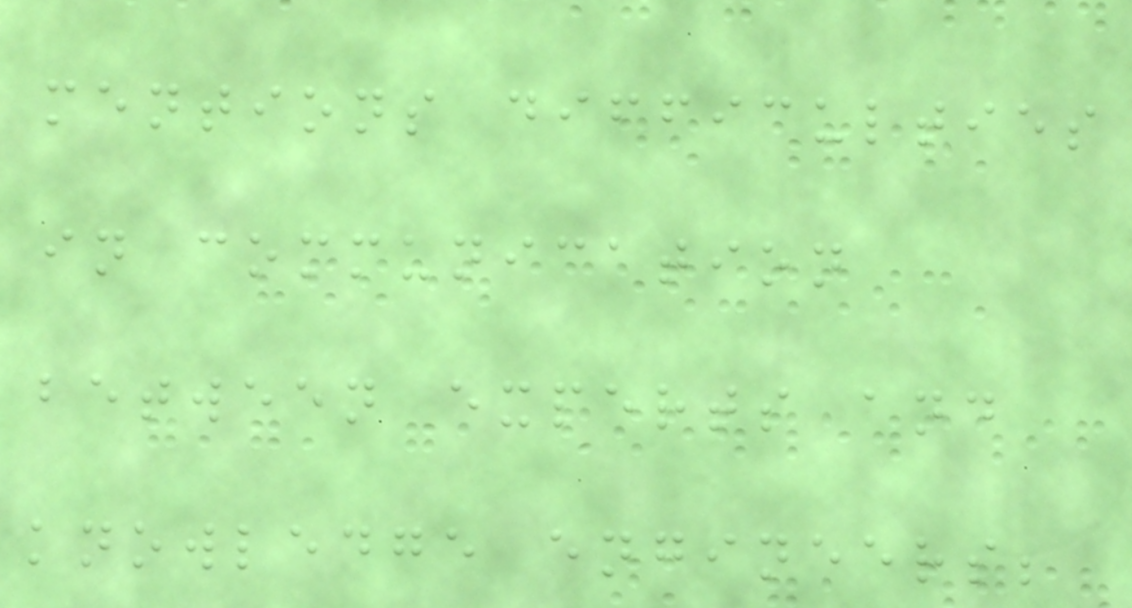mentions difficulties
in communication
between experts and
knowledge engineers;
